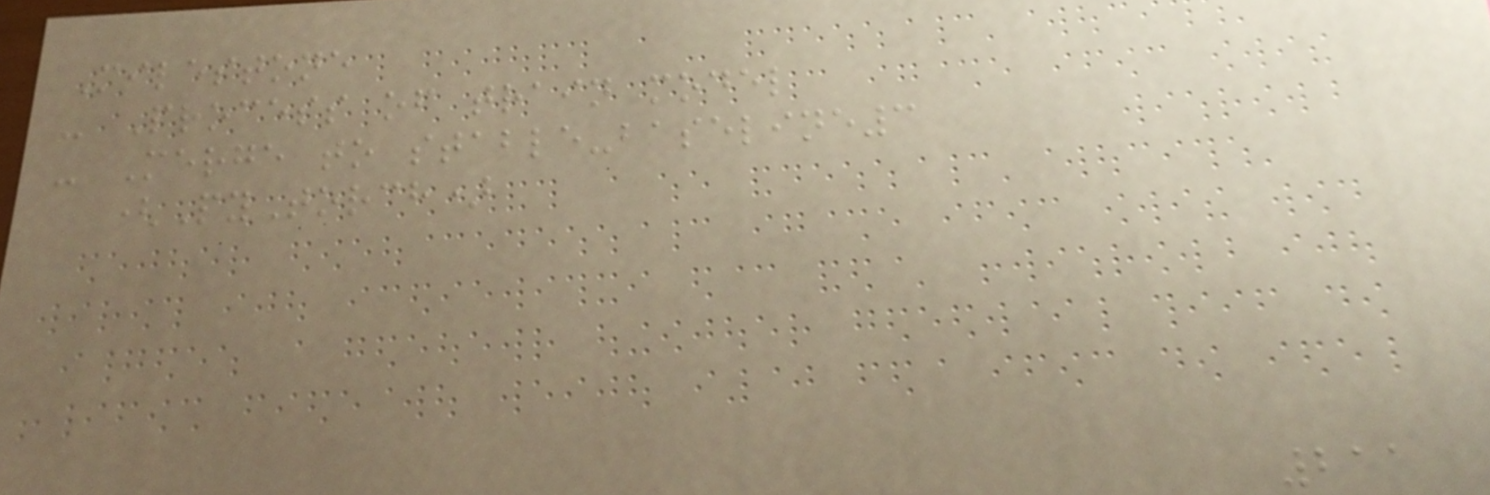Milestone
- Process of train model
- Merge to stable-baseline3
(PyTorch)
211
